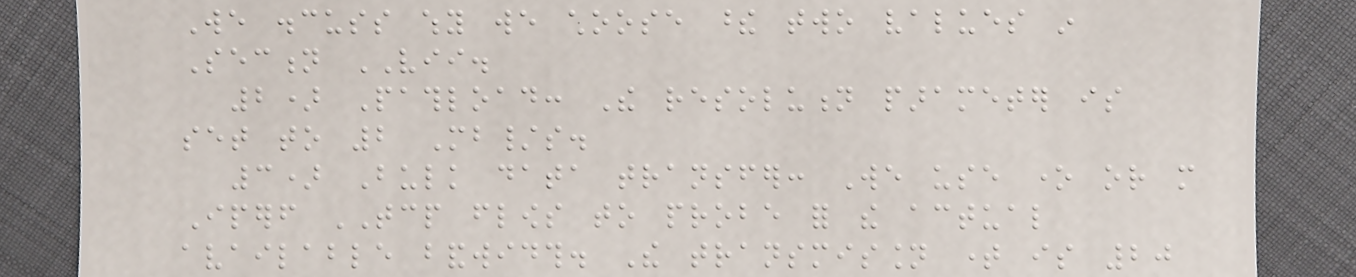We discuss why we choose these two values in
Section VII.
2) Pathload: The resolution parameter is
set to 2 Mb/s.
3) Bulk data transfer: We use one or more
Iperf TCP flows to probe for the actual
available bandwidth. The transmission time is 20
